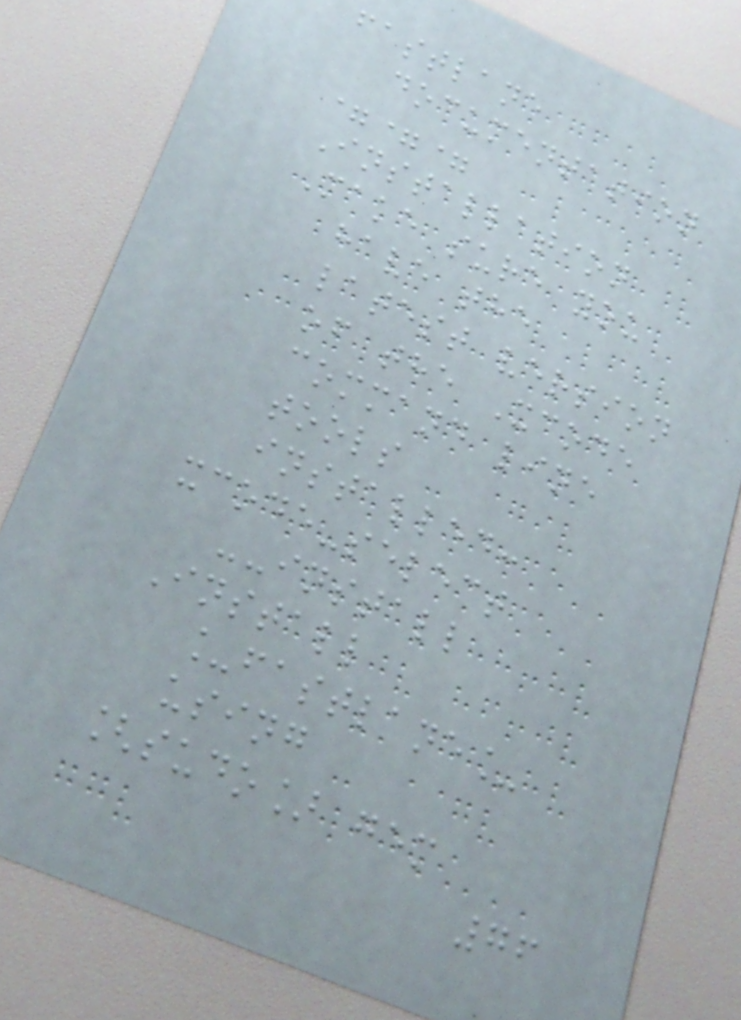fastlane
documentation
===
Installation
Make sure you
have the
latest version
of the Xcode
command line
tools
installed:
xcode-select
--install
Install
_fastlane_
using
[sudo] gem
76
